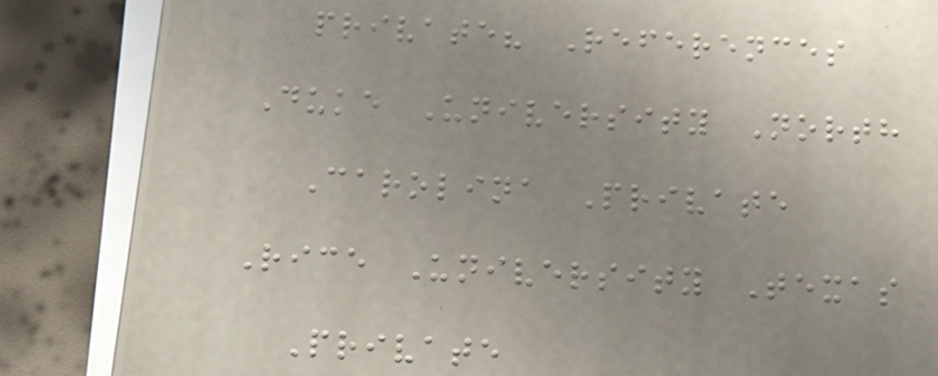private? References
Duke University North
Carolina Private
Rice University Texas
Private
